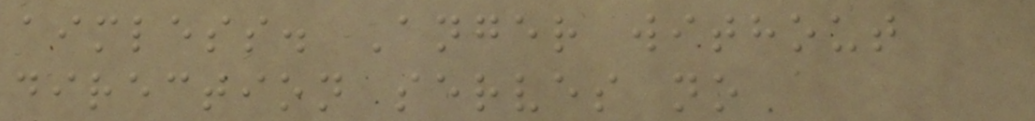aimless. Anger without
direction serves no
